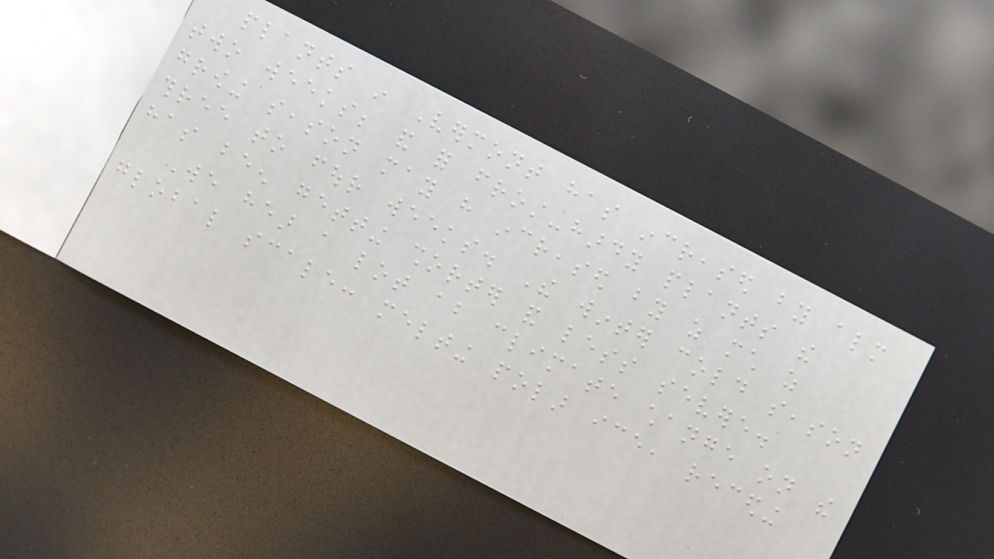plants in Vermont has increased by almost
two weeks; and for frost-hardy plants the
growing season may have increased by as much as
three to four weeks. The winter cold season
has been getting shorter and less severe.
We hear a lot about climate change on the
global scale: melting polar ice, receding
